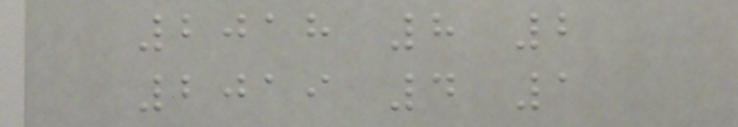2018 8 2
2019 4 1
